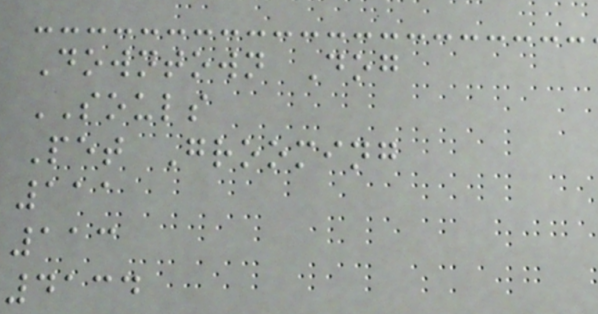Downtown Dog
SOULS
Pet Grooming
111
113
4134
